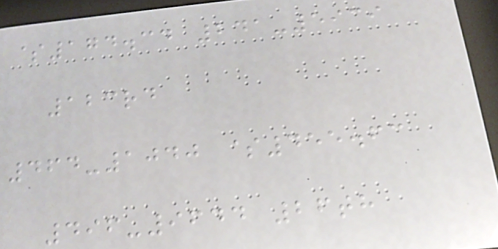$174.34 241-5939
123rd
464-1040 $455.63
496-9644 26th
